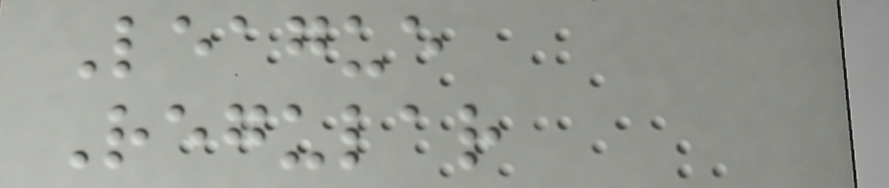League
Regular
